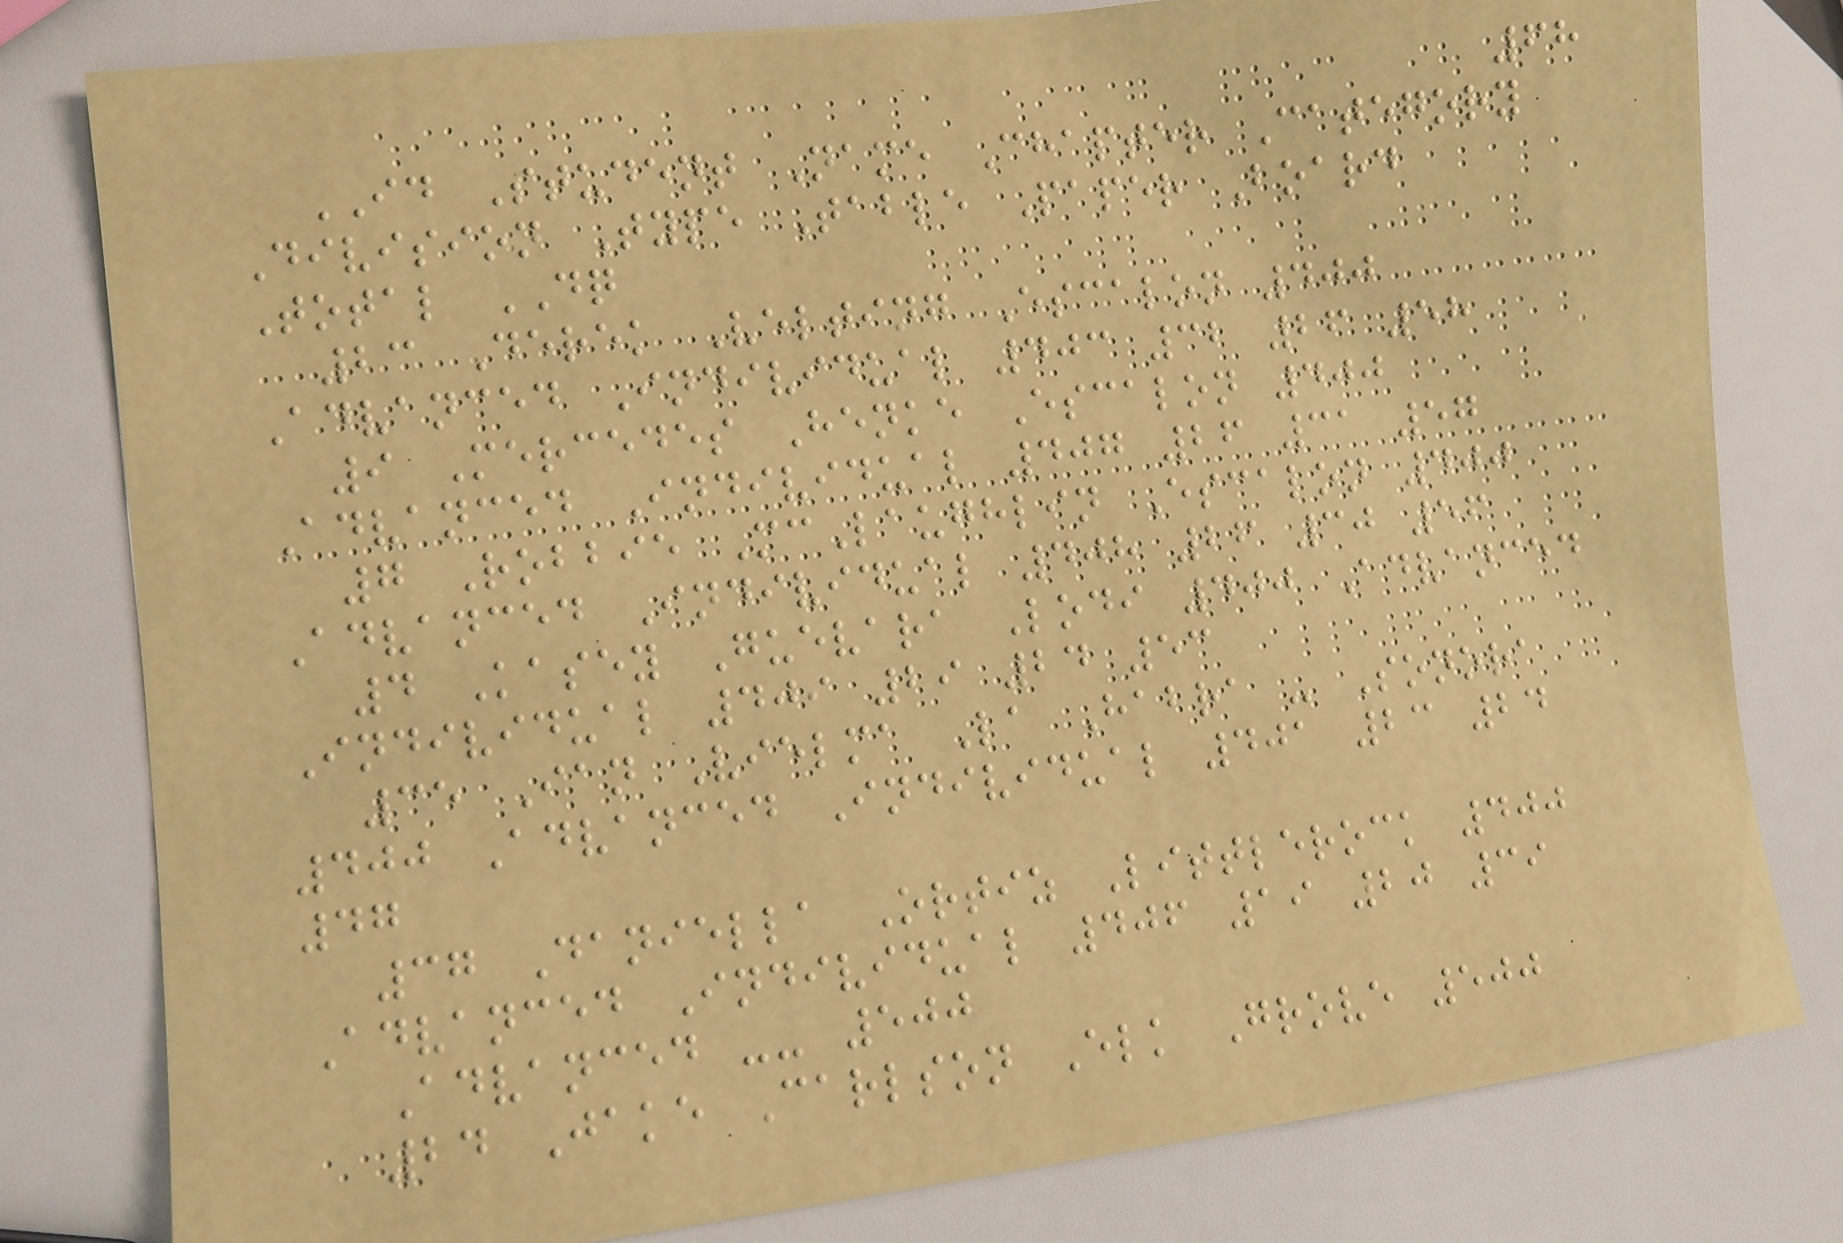68
ID Student Name Chapter Category
Division Type Table Paper Board
Total DQ
23 Derek Velting Escalon 400
Advanced Individual 403 32 26 58
9 Mercedes Henke Escalon 400
Advanced Individual 407 26 31 57
7 Robbie McLaughlin Escalon 400
Advanced Individual 408 26 30 56
4 Kasey Guevara Lodi 400 Advanced
Individual 409 29 24 53
35 Ian Vielma La Habra - Sonora
400 Advanced Individual 401 23 24
47
37 Daniella Ortiz Littlerock 400
Advanced Individual 406 19 20 39
Advanced -- 500
24 Jake Carlson Elk Grove 500
